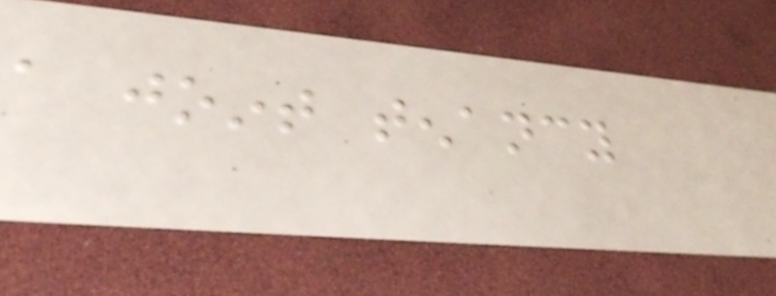a joint tenancy
